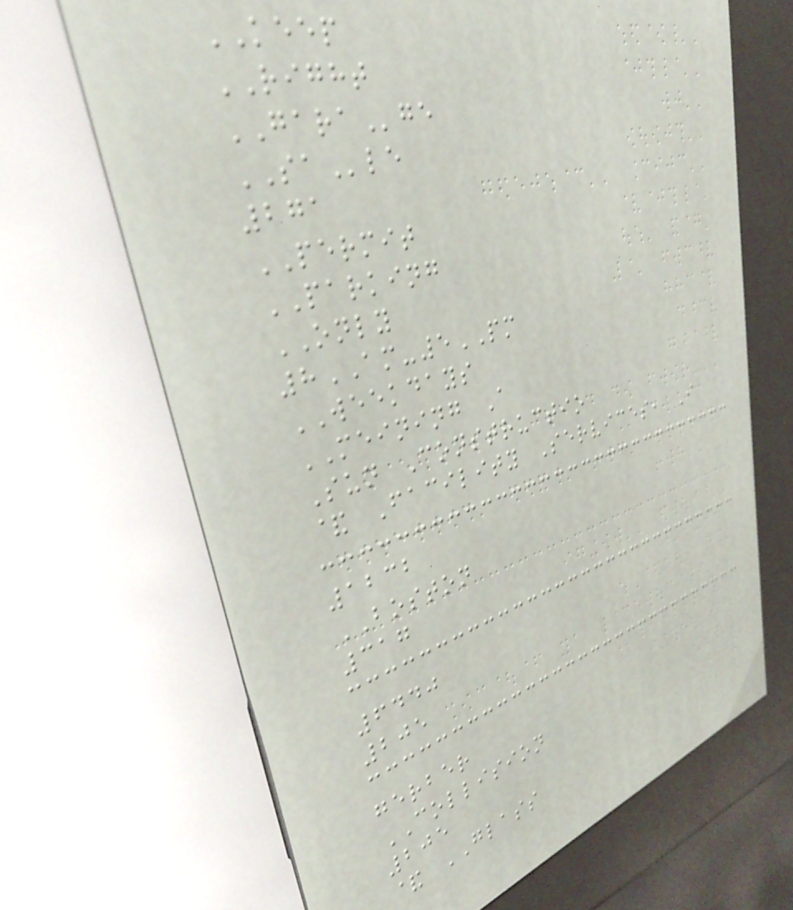KEEP
RIGHT
GARAge
SAle
271
PERMIT
PARKING
ONLY
8AM-5PM
WEEKDAYS
MEINING A
Sun Constructio
& Facility Services, I
1232
BOSTON
317
6440
205
gerber
COLLISION
205
& GLASS
